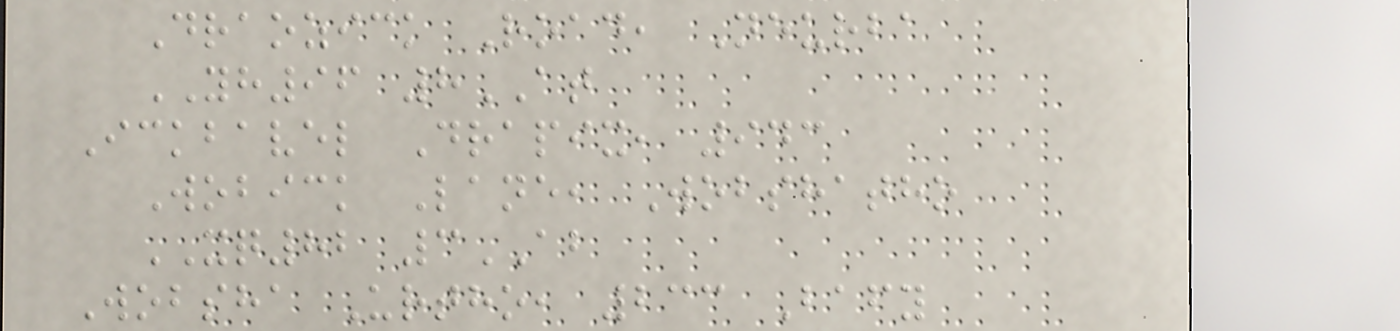Draozick Road, Neurba
YH96 8AT
Ickbavel Drapix, 943
Wobick Lane, Wobshatho
XQ82 3AB
Wobsha Urtho, 233 Bafy
